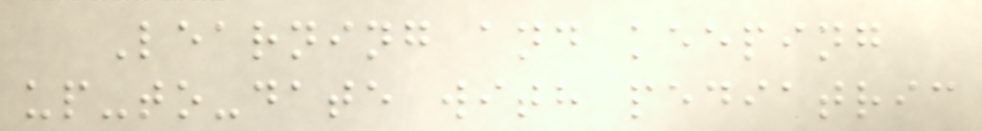Learning and keeping
up-to-date with pediatric
